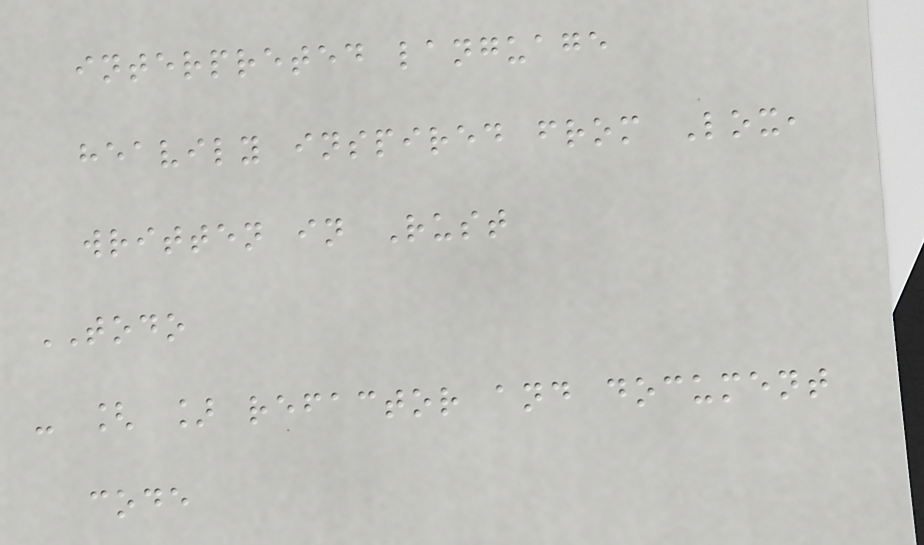interpreted language
heavily inspired from Lox,
written in Rust
TODO
- [ ] refactor and document
code
